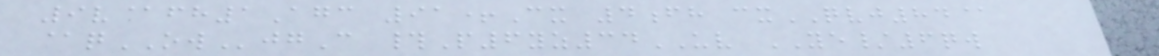9v@fh1Agc 91+Cx 4fh cxQVJ84@
@qOWjgC #P6yz34UV YE/6qw
